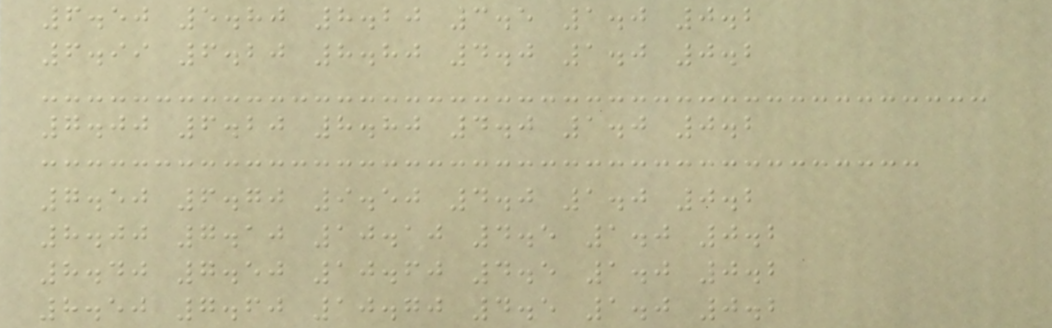6.50 5.80 8.20 3.5 1.0 0.2
6.99 6.20 8.80 4.0 1.0 0.2
7.00 6.20 8.80 4.0 1.0 0.2
7.50 6.70 9.50 4.0 1.0 0.2
8.00 7.10 10.10 4.5 1.0 0.2
8.40 7.50 10.60 4.5 1.0 0.2
8.50 7.60 10.70 4.5 1.0 0.2
